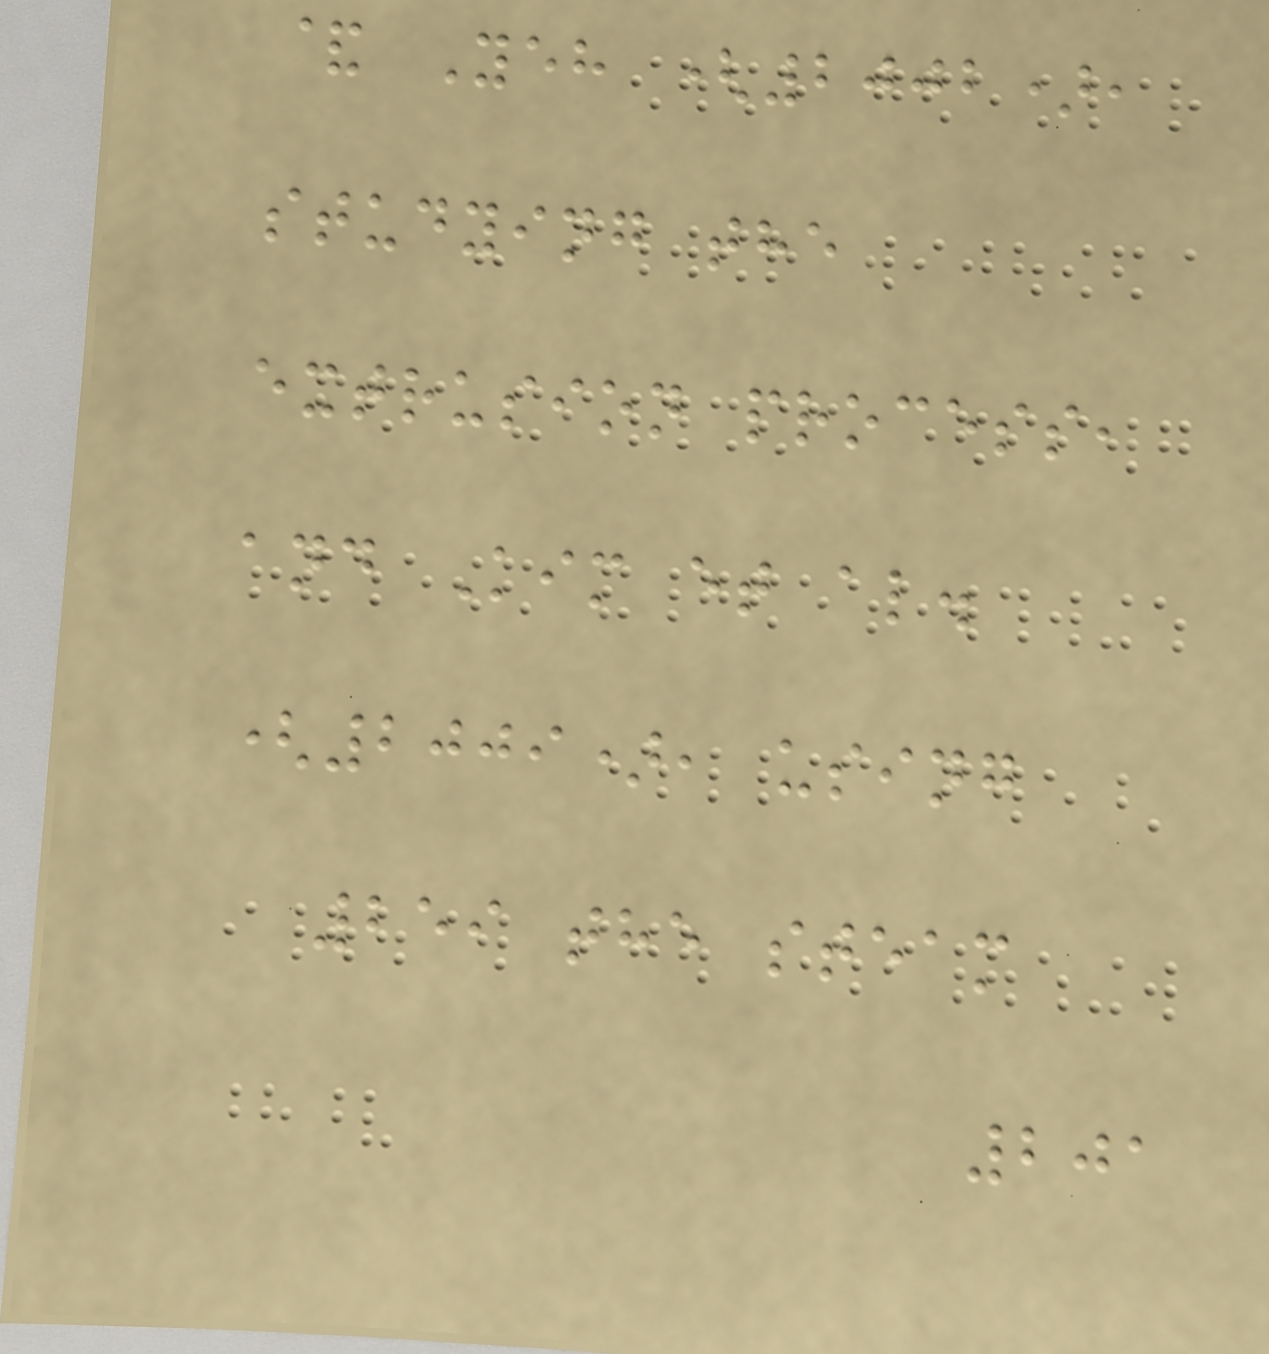& Yeh (2002),
studying the
extrusion process,
and Kim et al.
(2009), using
259 the steam
201
